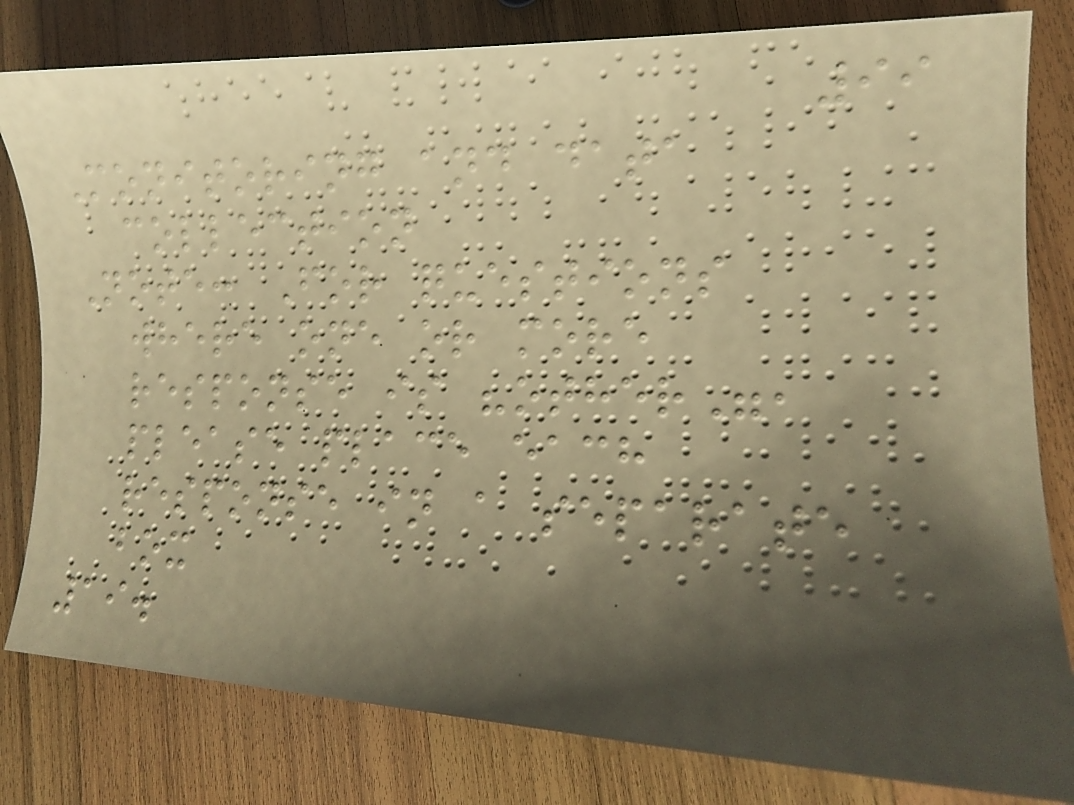99
Monitoring and data
collection
Note: For questions
where one or more
response is "other",
please place each
response in a separate
box
19.
